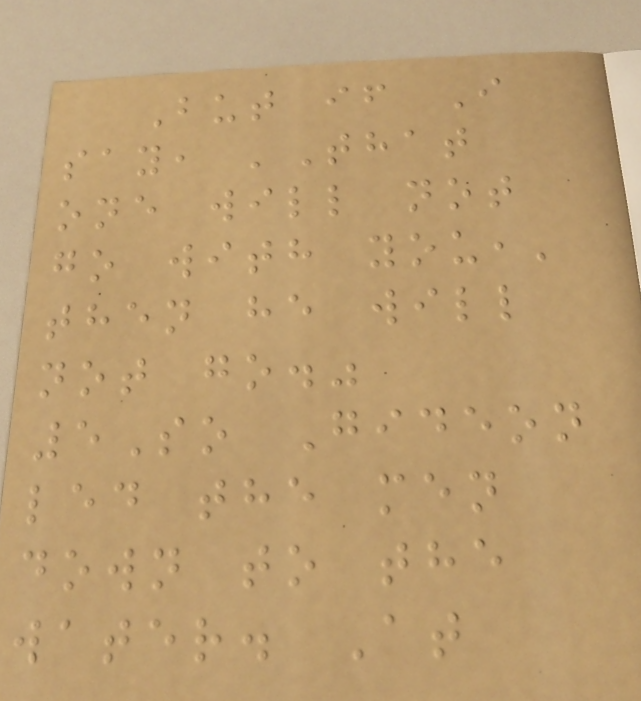But if I
say, 'That
one will not
go with you,'
then he will
not go."
5So Gideon
led the men
down to the
water. At
